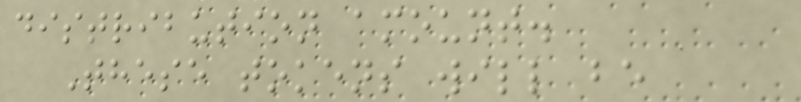distribution amount.
These tokens will be
